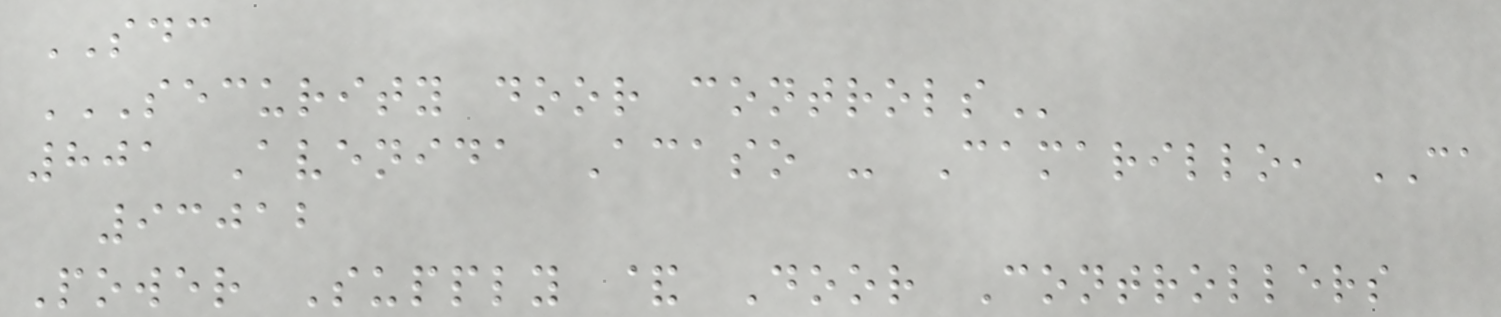SDC
SECURITY DOOR CONTROLS
801 Avenida Acaso - Camarillo, CA
93012
Power Supply & Door Controllers
